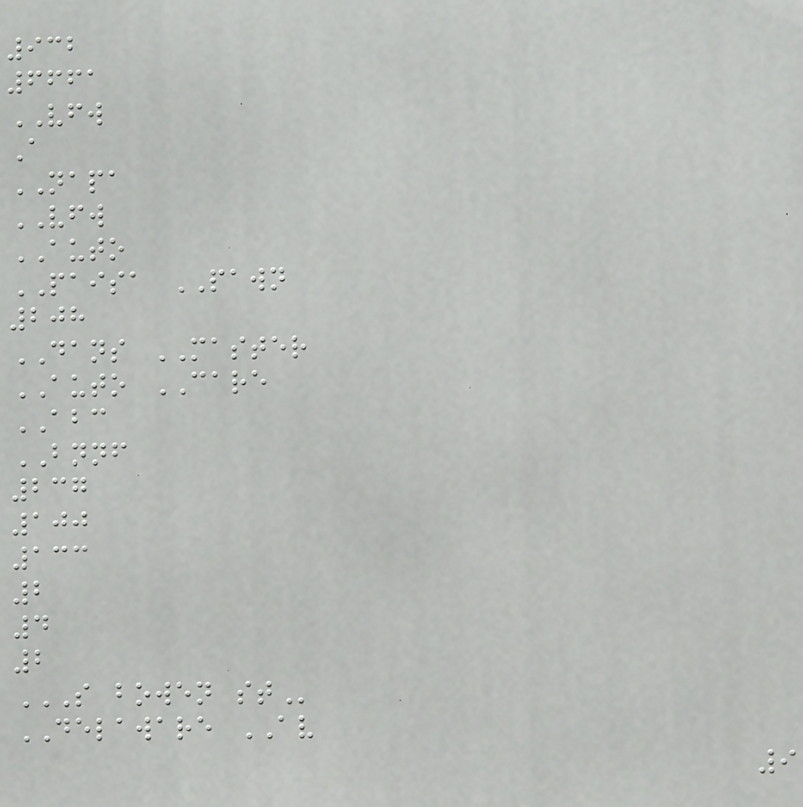932
6661
VFW
A
NAPA
VFW
AUTO
PAISA PAWN
208
DANS MASTER
AUTO CARE
ABC
BNNF
237
100
133
2
4
2
S BOWEN ST
DELAWARE AV
9
